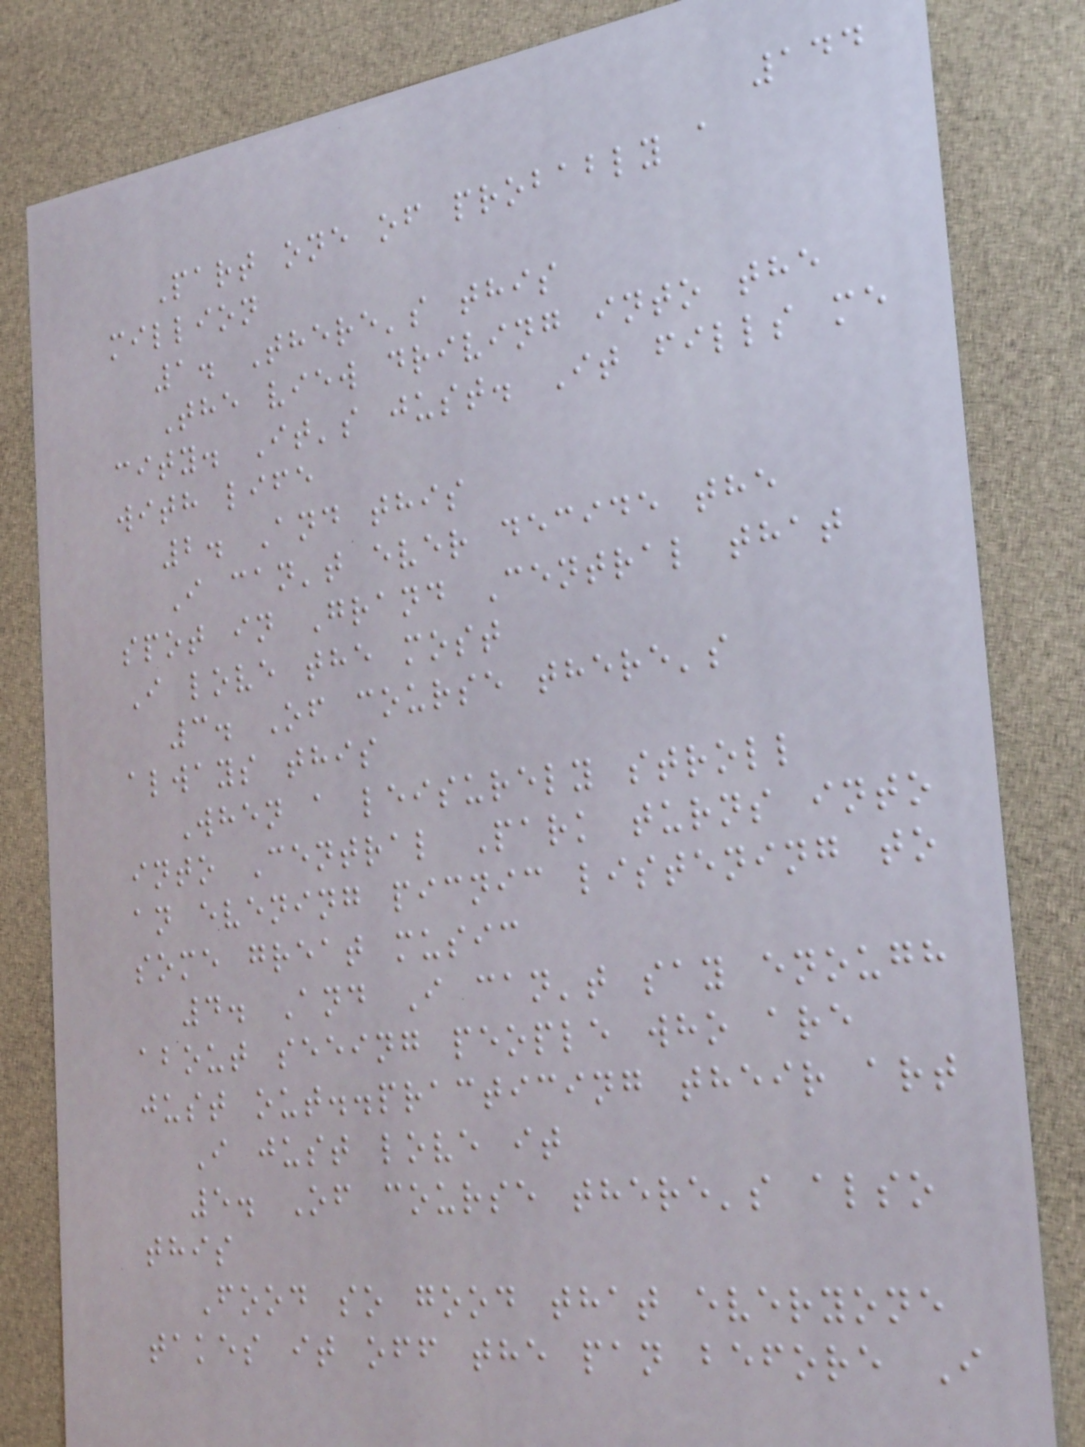144
Part one of probably a
million
1. There's this
The view driving into the
city. It's just. It fills me
with life
2. And this
I can't ever decide the
spot in Grand Central that
I love the most
3. Of course there's
always this
When a leisurely stroll
into Central Park turns into
an evening picnic listening to
some great music
4. And I can't say enough
about seeing people who are
just out..practicing their art
I just love it
5. Of course there's also
this
Food so good that everyone
takes it off the pan before I
